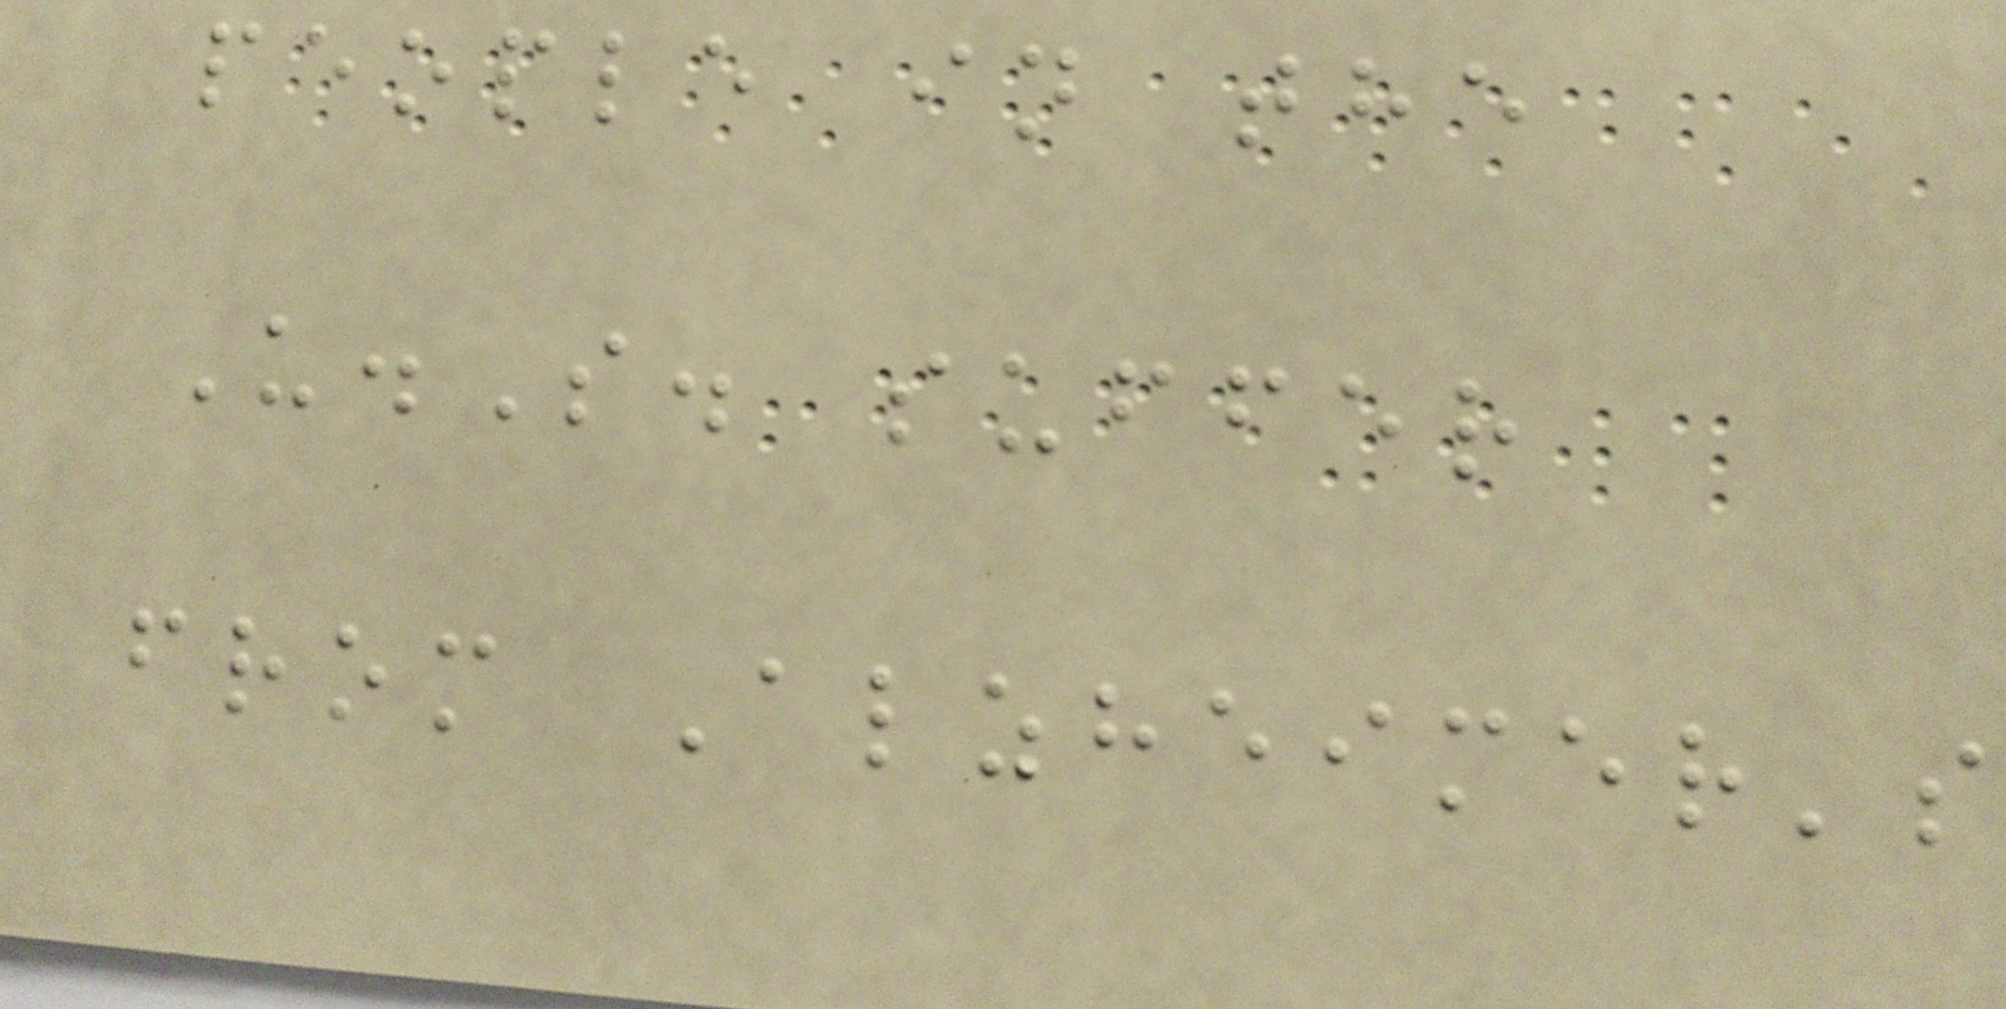people in the
U.S. suffer
from Alzheimer's
